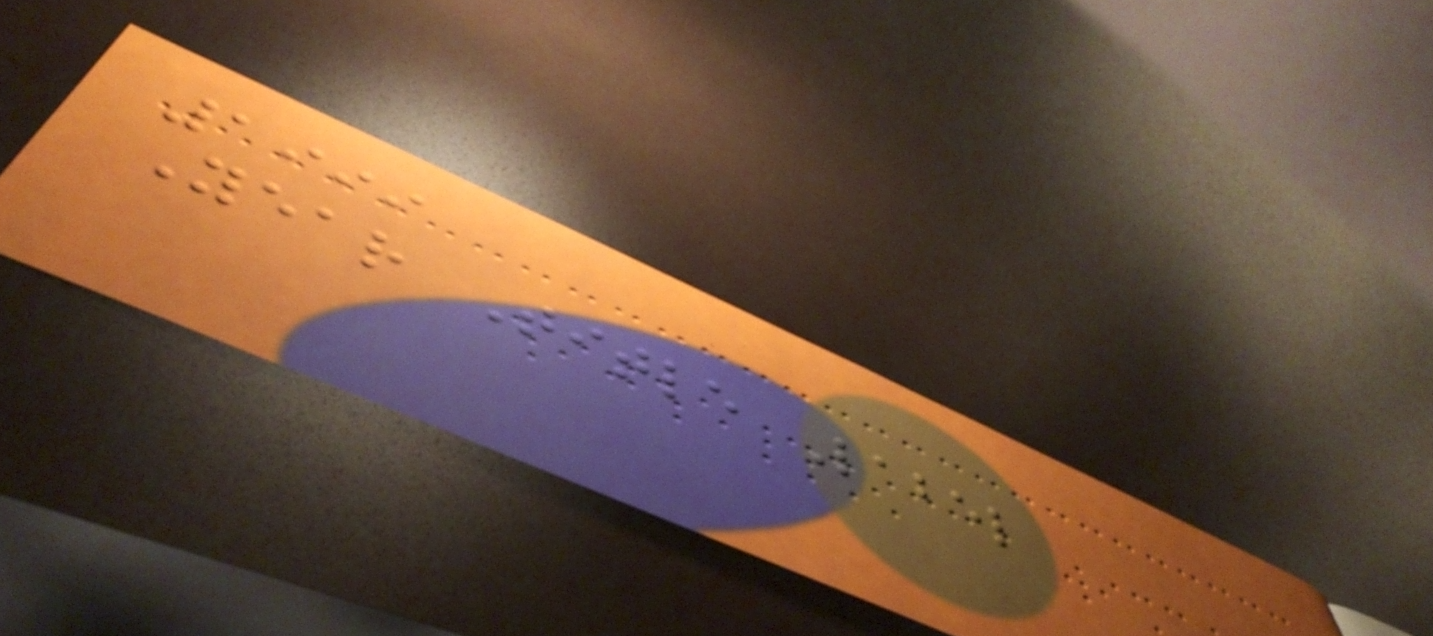1999
Year Title Label
